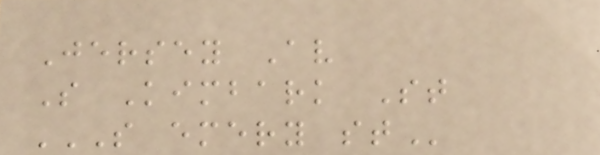Jersey Av
S Kimbark St
S EMERY ST
